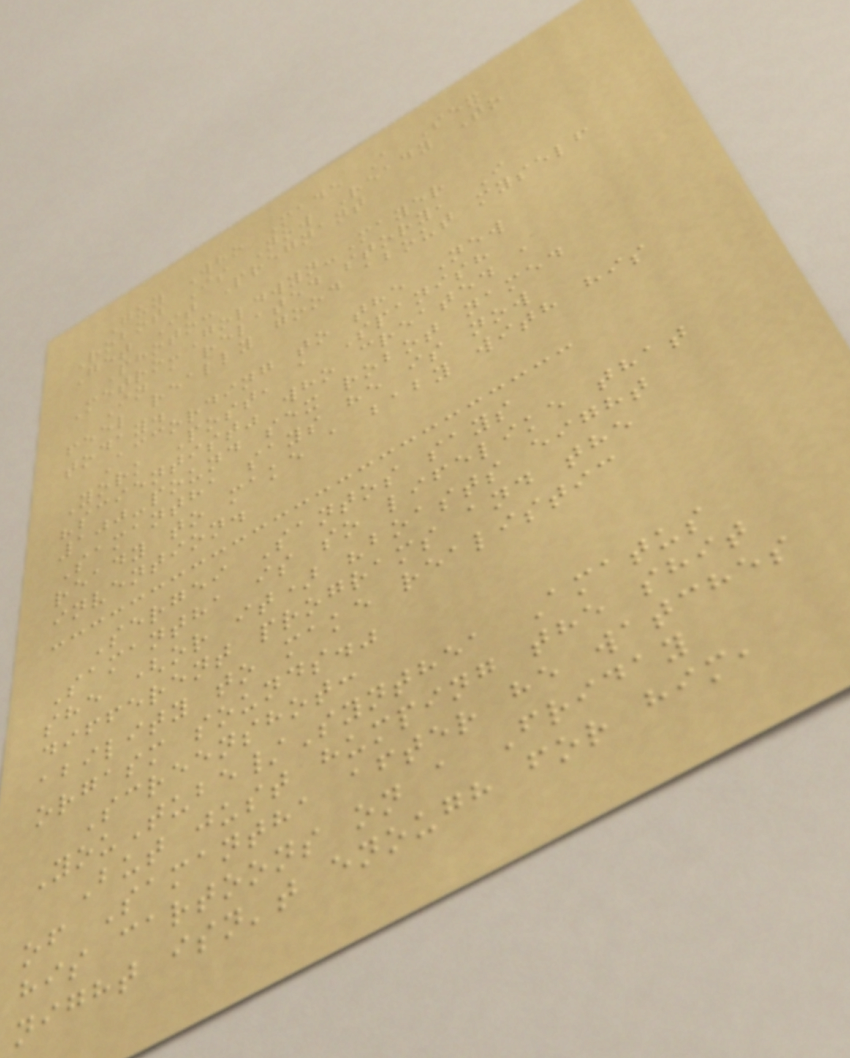Guy Who Made A Sex
Robot Is Now Ready To
Get It Pregnant
Photo:
Metro-Goldwyn-Mayer
In a related story, I
feel really good about myself
today.
According to the New
York Post, a Spanish
"scientist" who created a
100-pound sex robot named
Samantha says he is now
ready to make a baby with his
invention.
Sergei Santos says
Samantha is so lifelike that
she (or it) "boasts eight
different programs and the
ability to make realistic
orgasm sounds."
Screenshot:
YouTube/Synthea Amatus
But just humping the shit
of Samantha after he watches
his cartoons on a Friday
night isn't enough for him,
